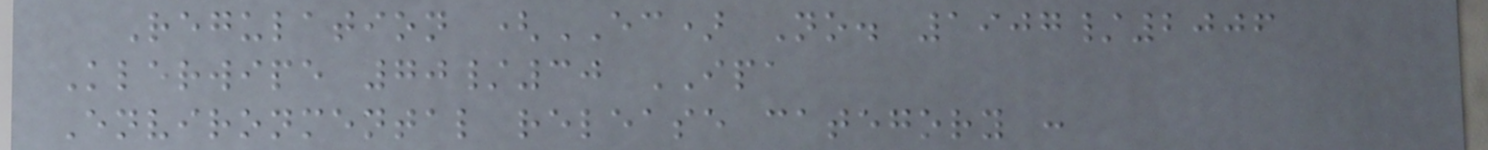Regulation (EC) No. 1907/2006
Klerwipe 70/30 IPA
Environmental release category :
